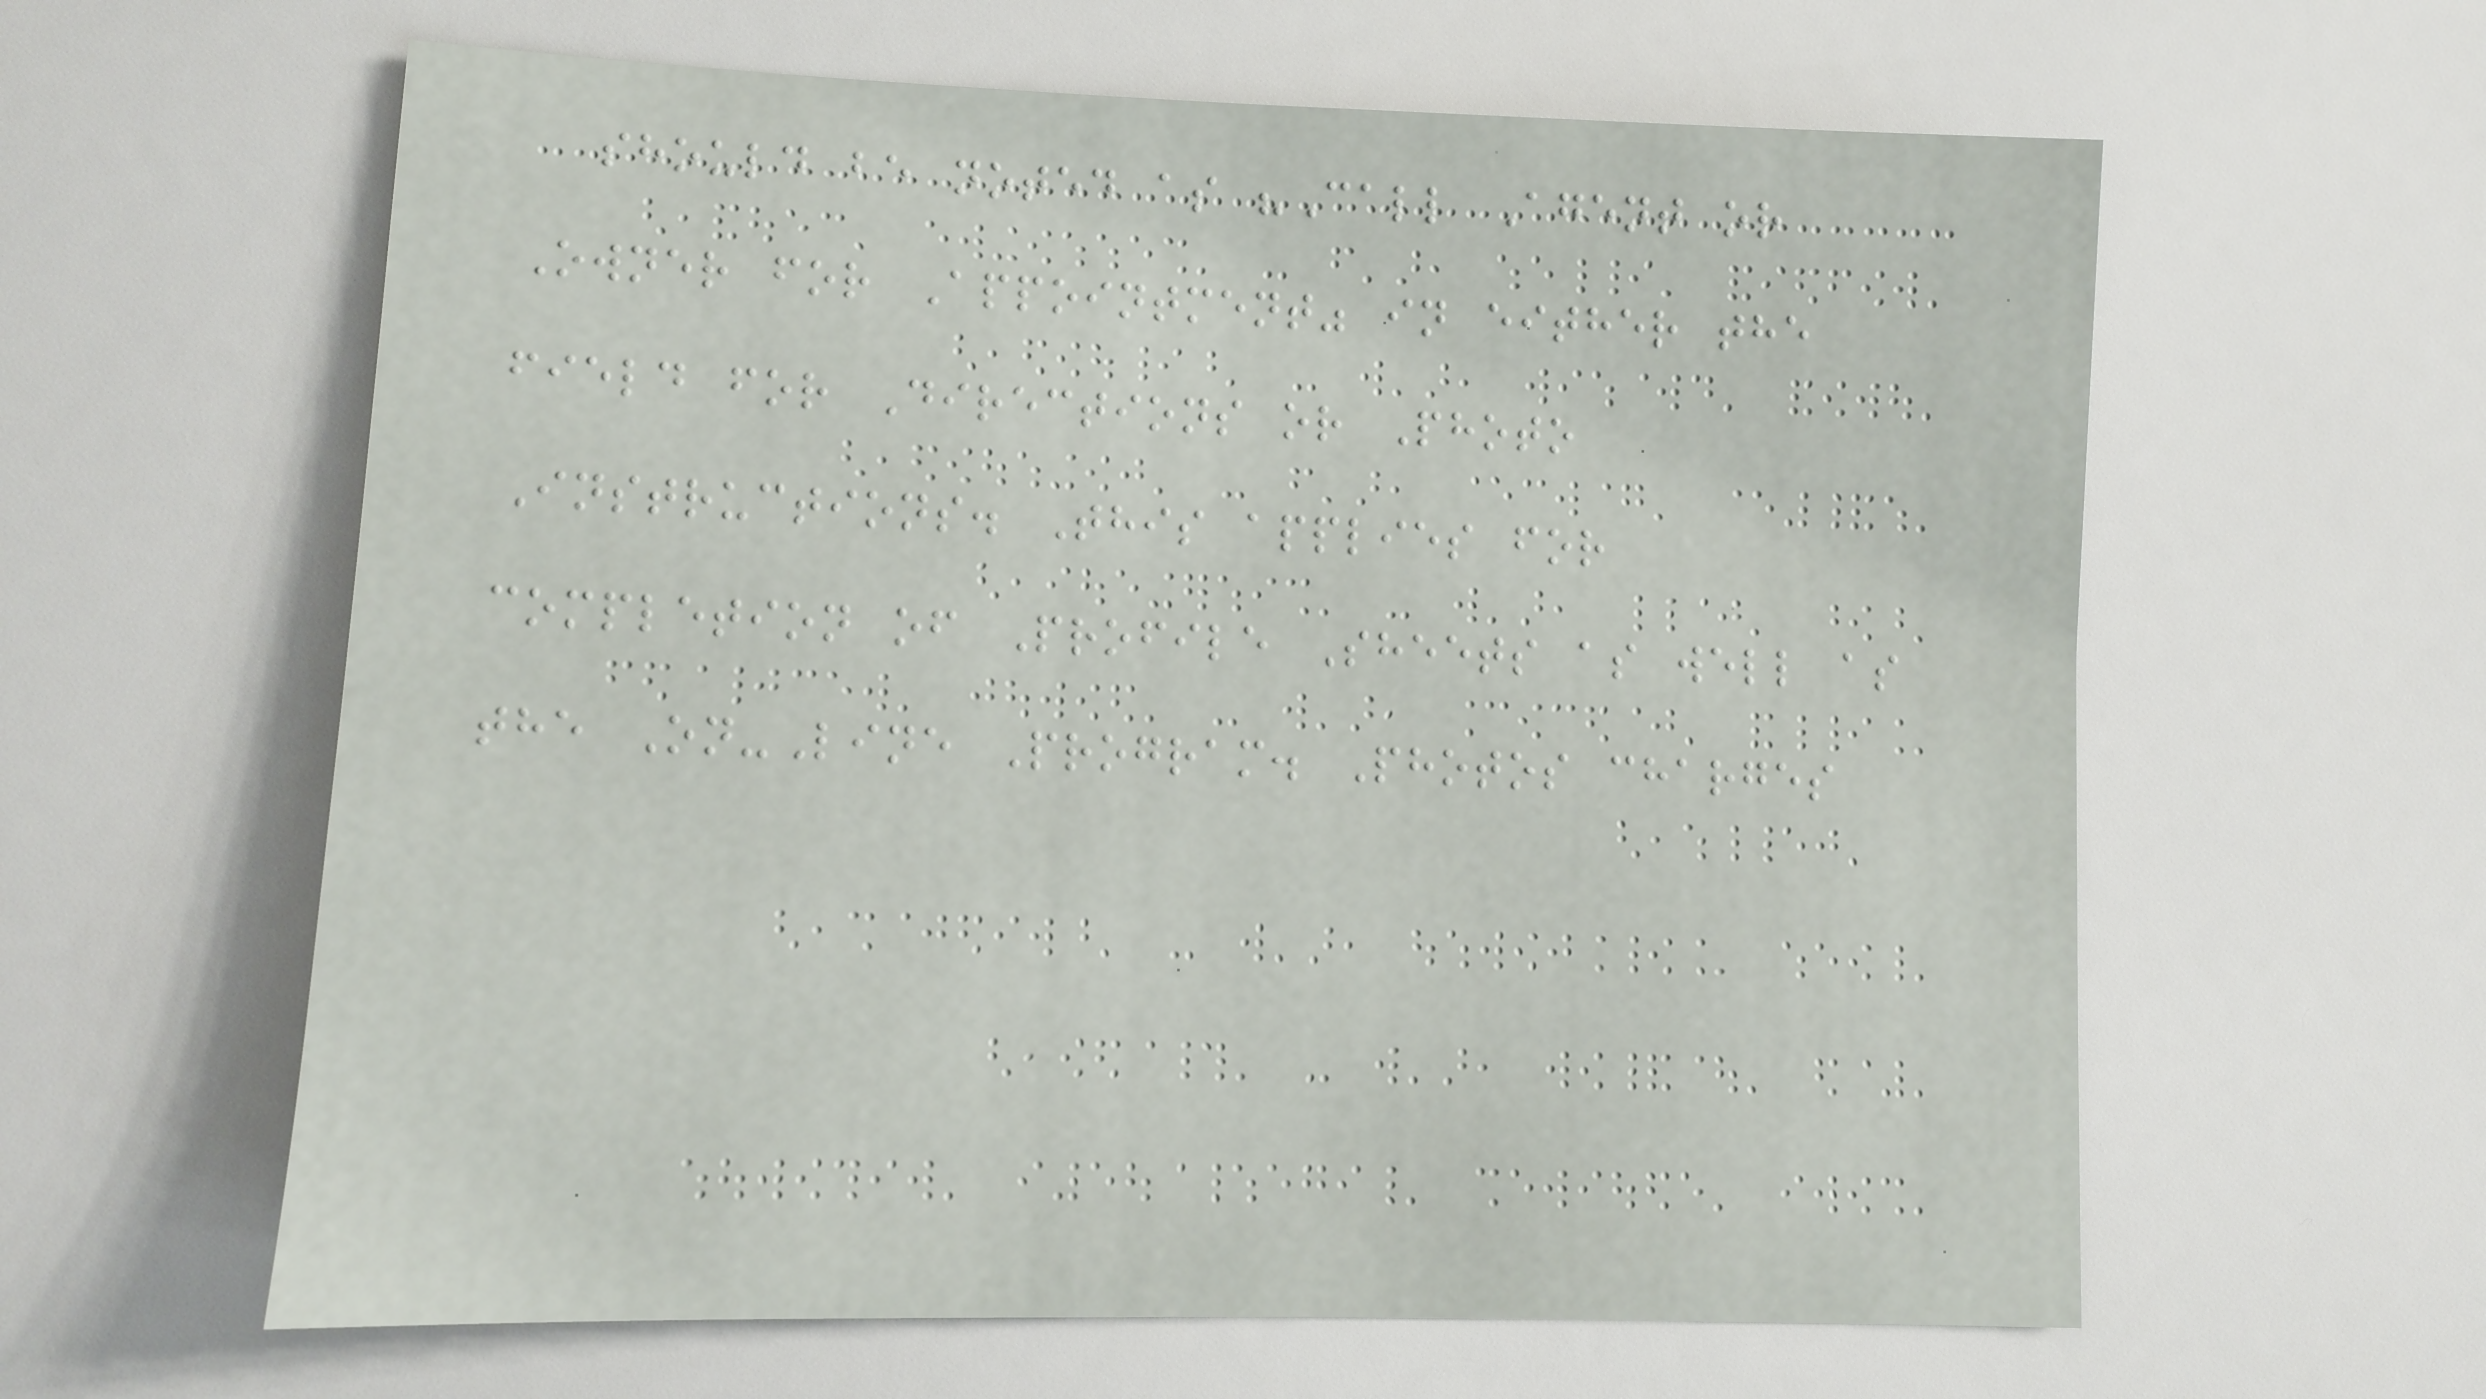should be noted as "Call Agent or
Owner for Appointment" in either the
field for Directions or Photo
Instructions. This applies for
completion of Profile Sheets as well as
the On-Line Program. Photos charges
